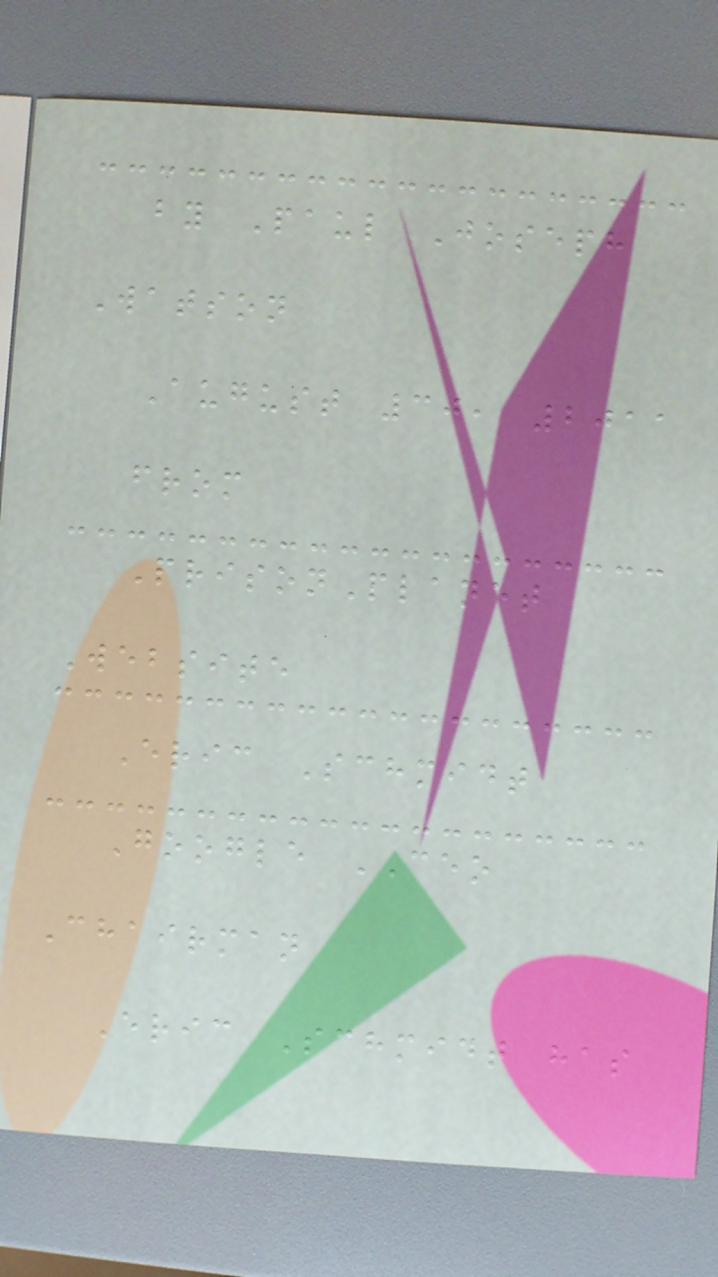by Paul Joseph
Watson
August 30, 2011
from
PrisonPlanet
Website
Eric Schmidt
Google CEO
Chairman
Eric Schmidt has
